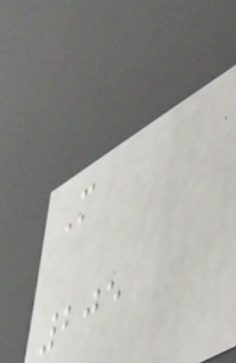M
205
